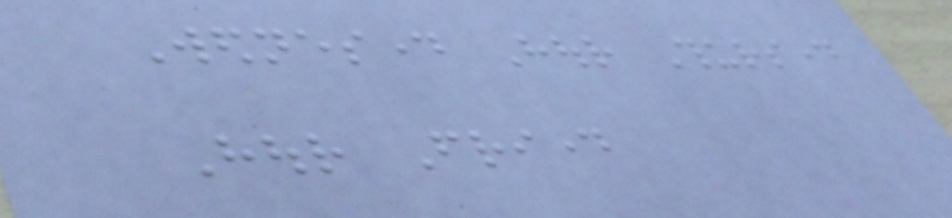Wednesday Hour Thursday
Hour Friday
